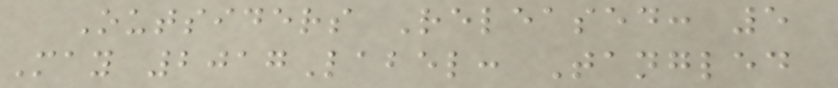Outsiders Released: 5
May 2017Label: Tangled
